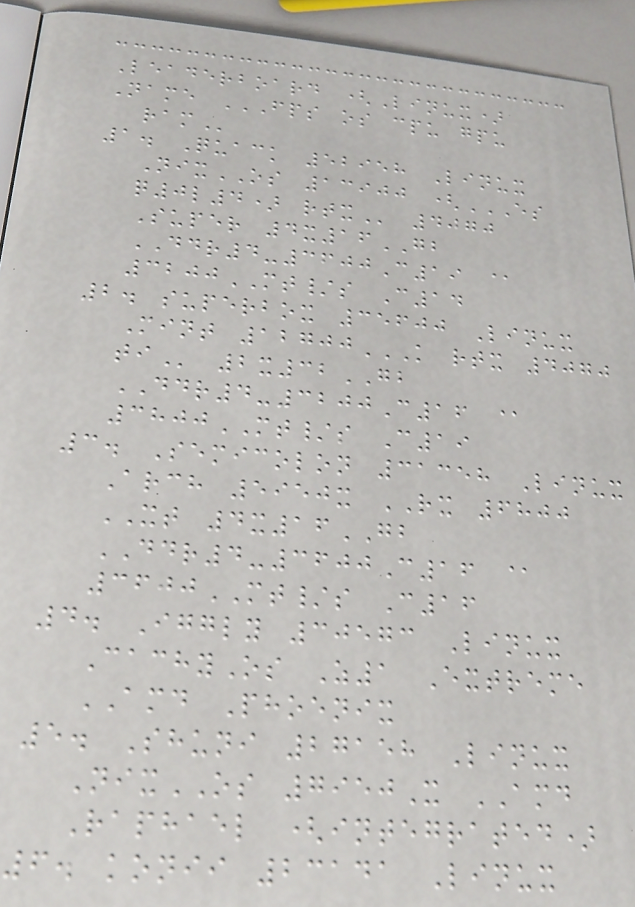Leaderboard (Linux)
Name FPS OS CPU GPU
RAM
1. Quack 52958 Linux
NixOS 13900 (ES
Q0L4) RTX 4070
Super 4x16GB
DDR4-3600C19 @
3200MT/s C14
2. superbox 35600 Linux
Mint 12700K RTX 4070
TI 2x32GB
DDR4-3200C16 @
3800MT/s C19
3. Semicolon 31358 Linux
Arch 5950x RX 6800
XT 4x16GB
DDR4-3600C16 @
3600MT/s C16
4. Iggly 30573 Linux
CachyOs Z1 Extreme
AMD Phoenix
5. Shuni 27158 Linux
NixOS 7950X AMD
Raphael (integrated)
6. konii 23141 Linux
